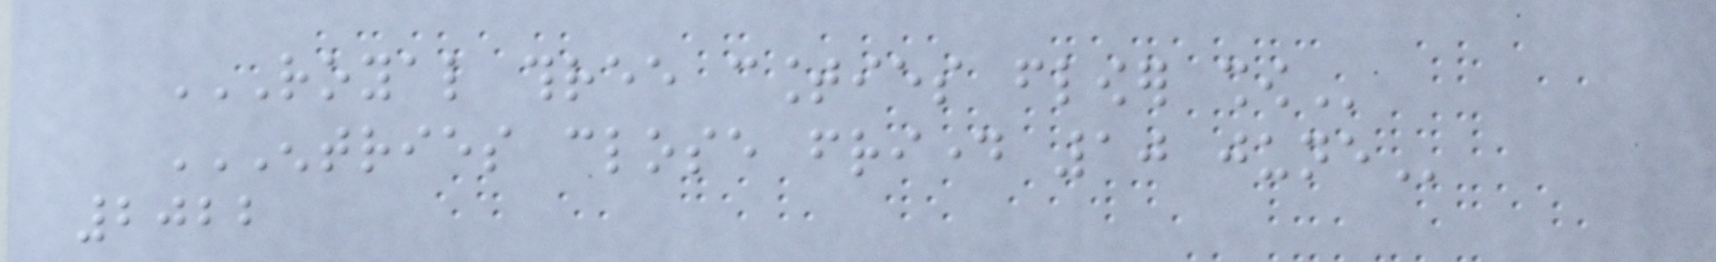ROYAL THREE COUNTIES FLOWER SHOW
ENTRIES CLOSE FRIDAY 10 JUNE
2022
